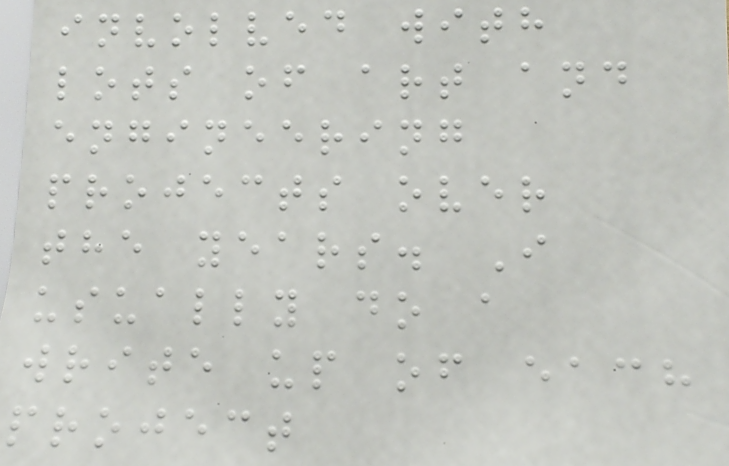involved with
lots of art and
engineering
projects over
the years. I
usually do a
write up of each
project
